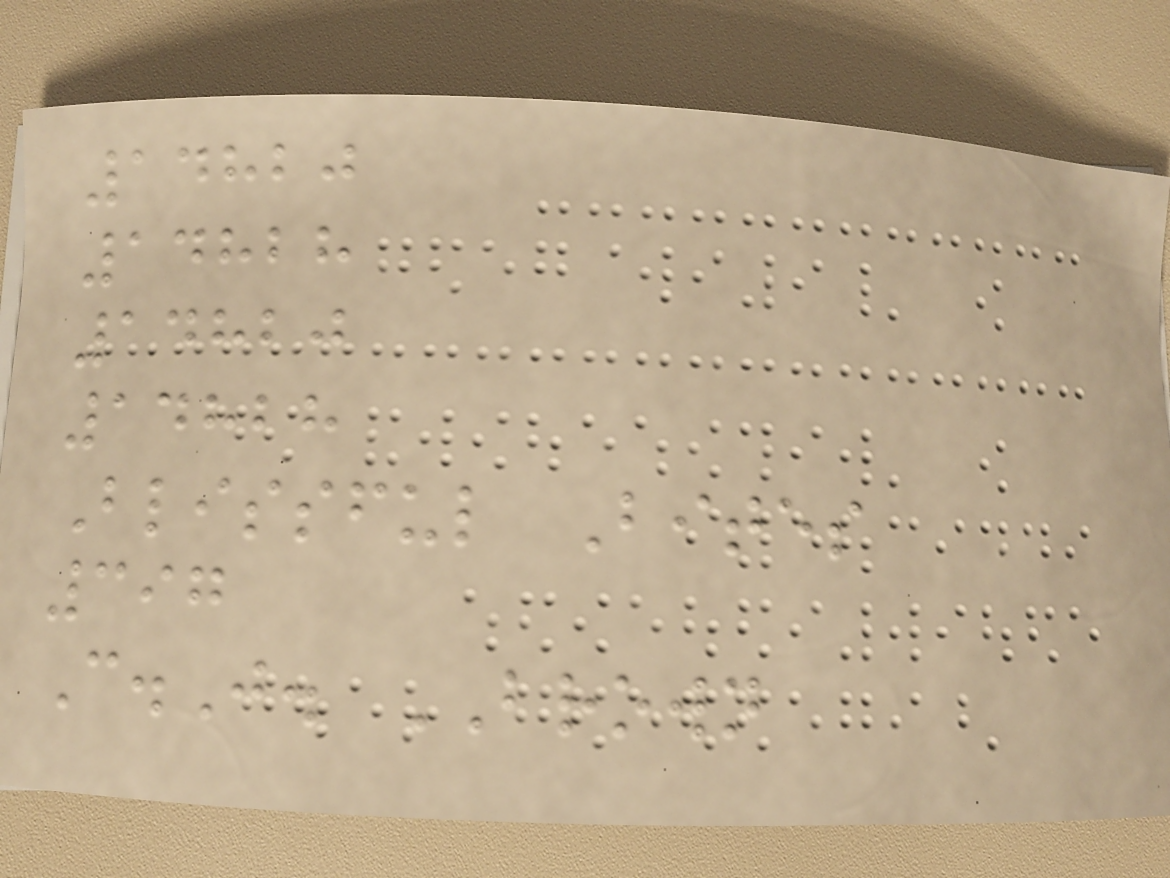14820
14828
14820
14828
Blissful Bites
397
C.J. BROWN
